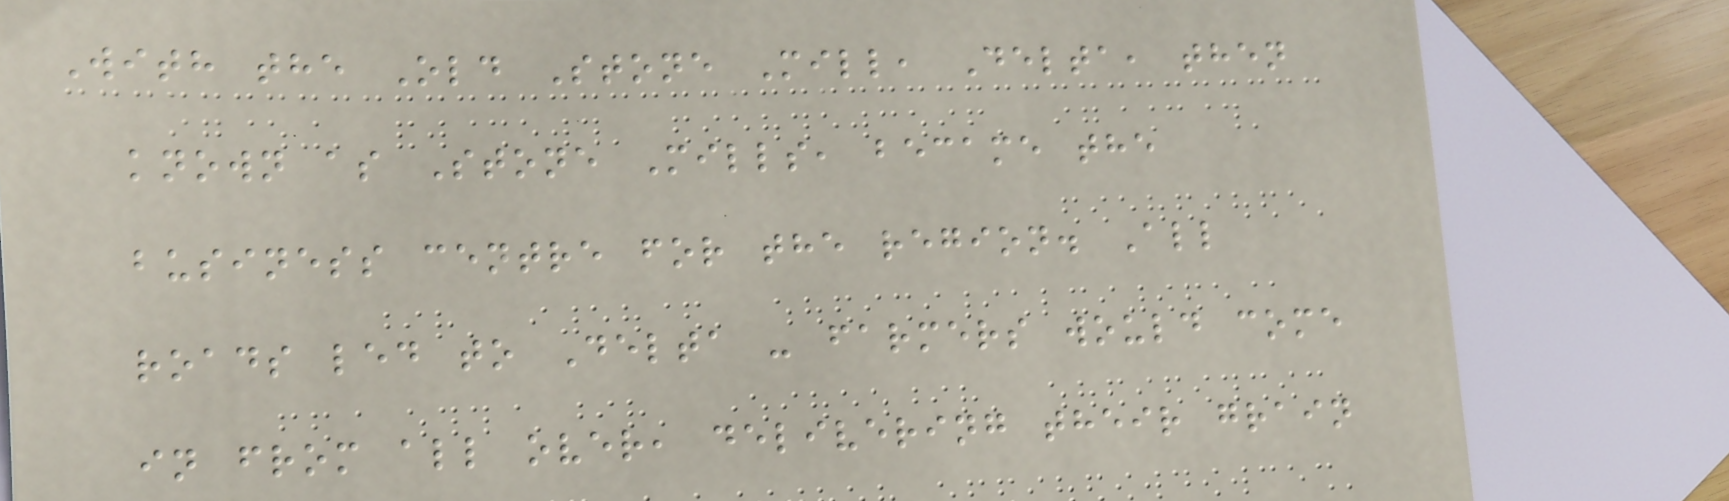With the Old Stone Mill, Delta, then
known as Stone Mills, became the
business centre for the region. All
roads led to Delta - farmers would come
in from all over, delivering their grain
